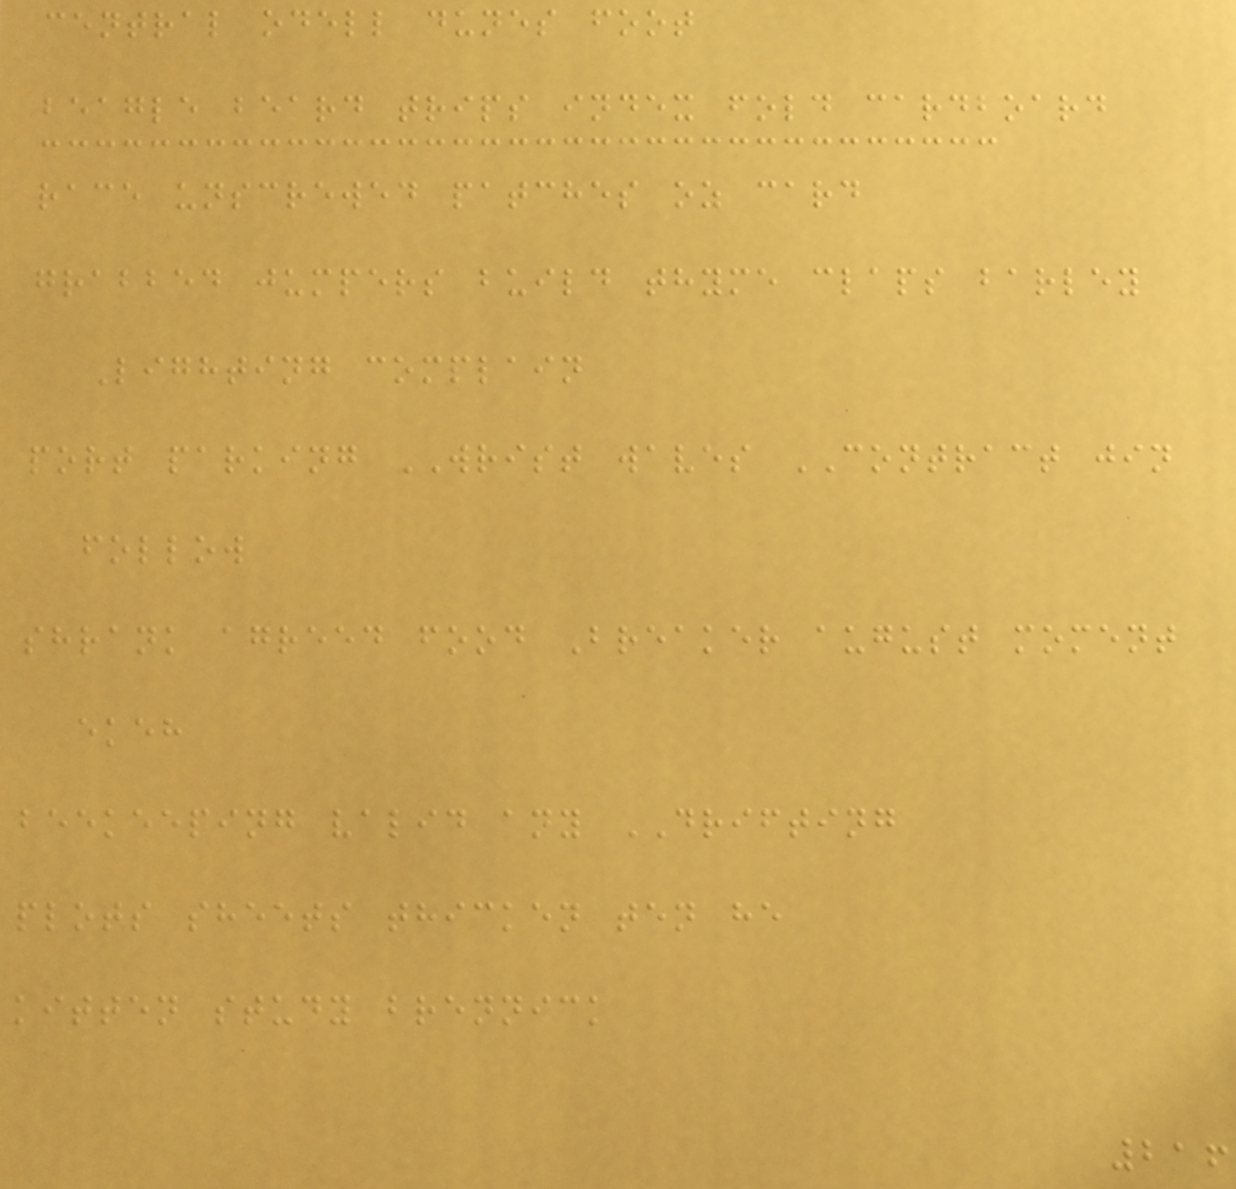central odell dunes foot
beagle beard trips index fold cardboard
race unscrewed patches oz card
grabbed jumpers build thyme claps barley
Lighting complain
port parking WRIST waves CONTRACT jin
follow
shrank agreed food Breaker august moment
ekeh
beekeeping valid any DRIFTING
plots sheets thicken ten he
kitten study brennick
216
